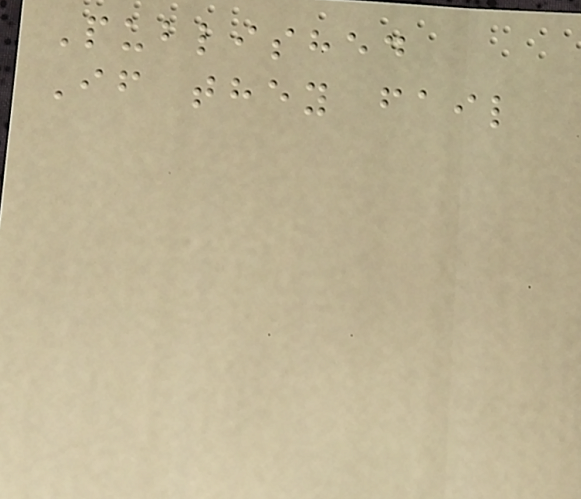Published
If they fail
